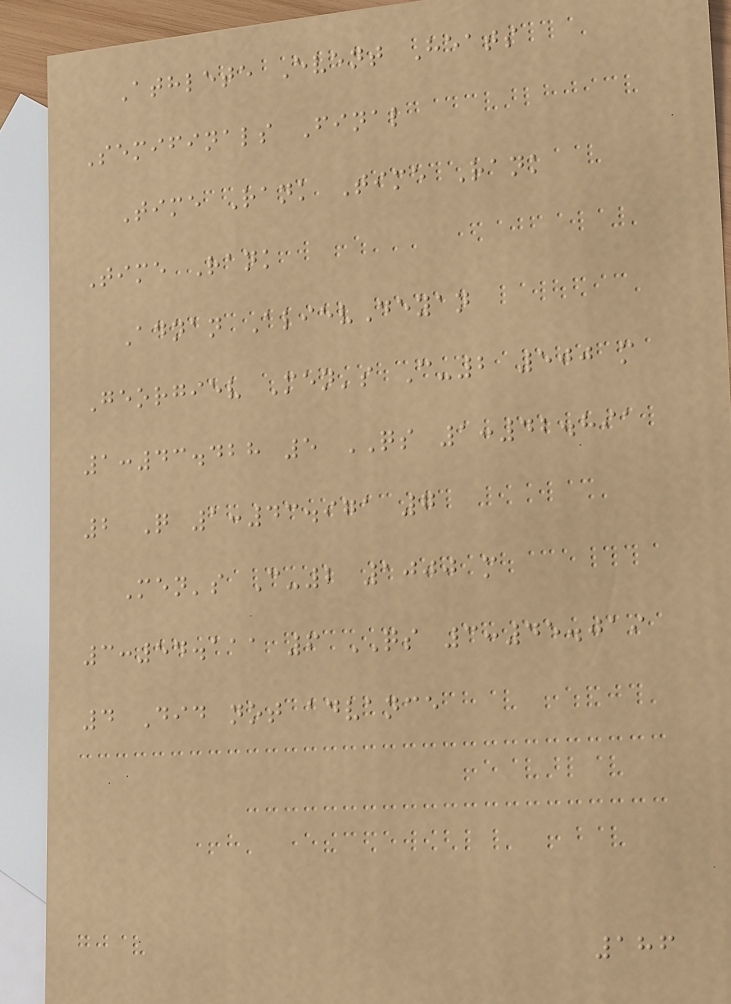Athlete Event Heats
Semifinals Final
Time Rank Time Rank
Time Rank
Adnan AlievDeyan
Georgiev Men's C-2 500 m
1:43.428 5 QS 1:42.891
2 Q 1:43.971 7
Men's C-2 1000 m
3:54.111 6 QS 3:45.019
4 Did not advance
186
